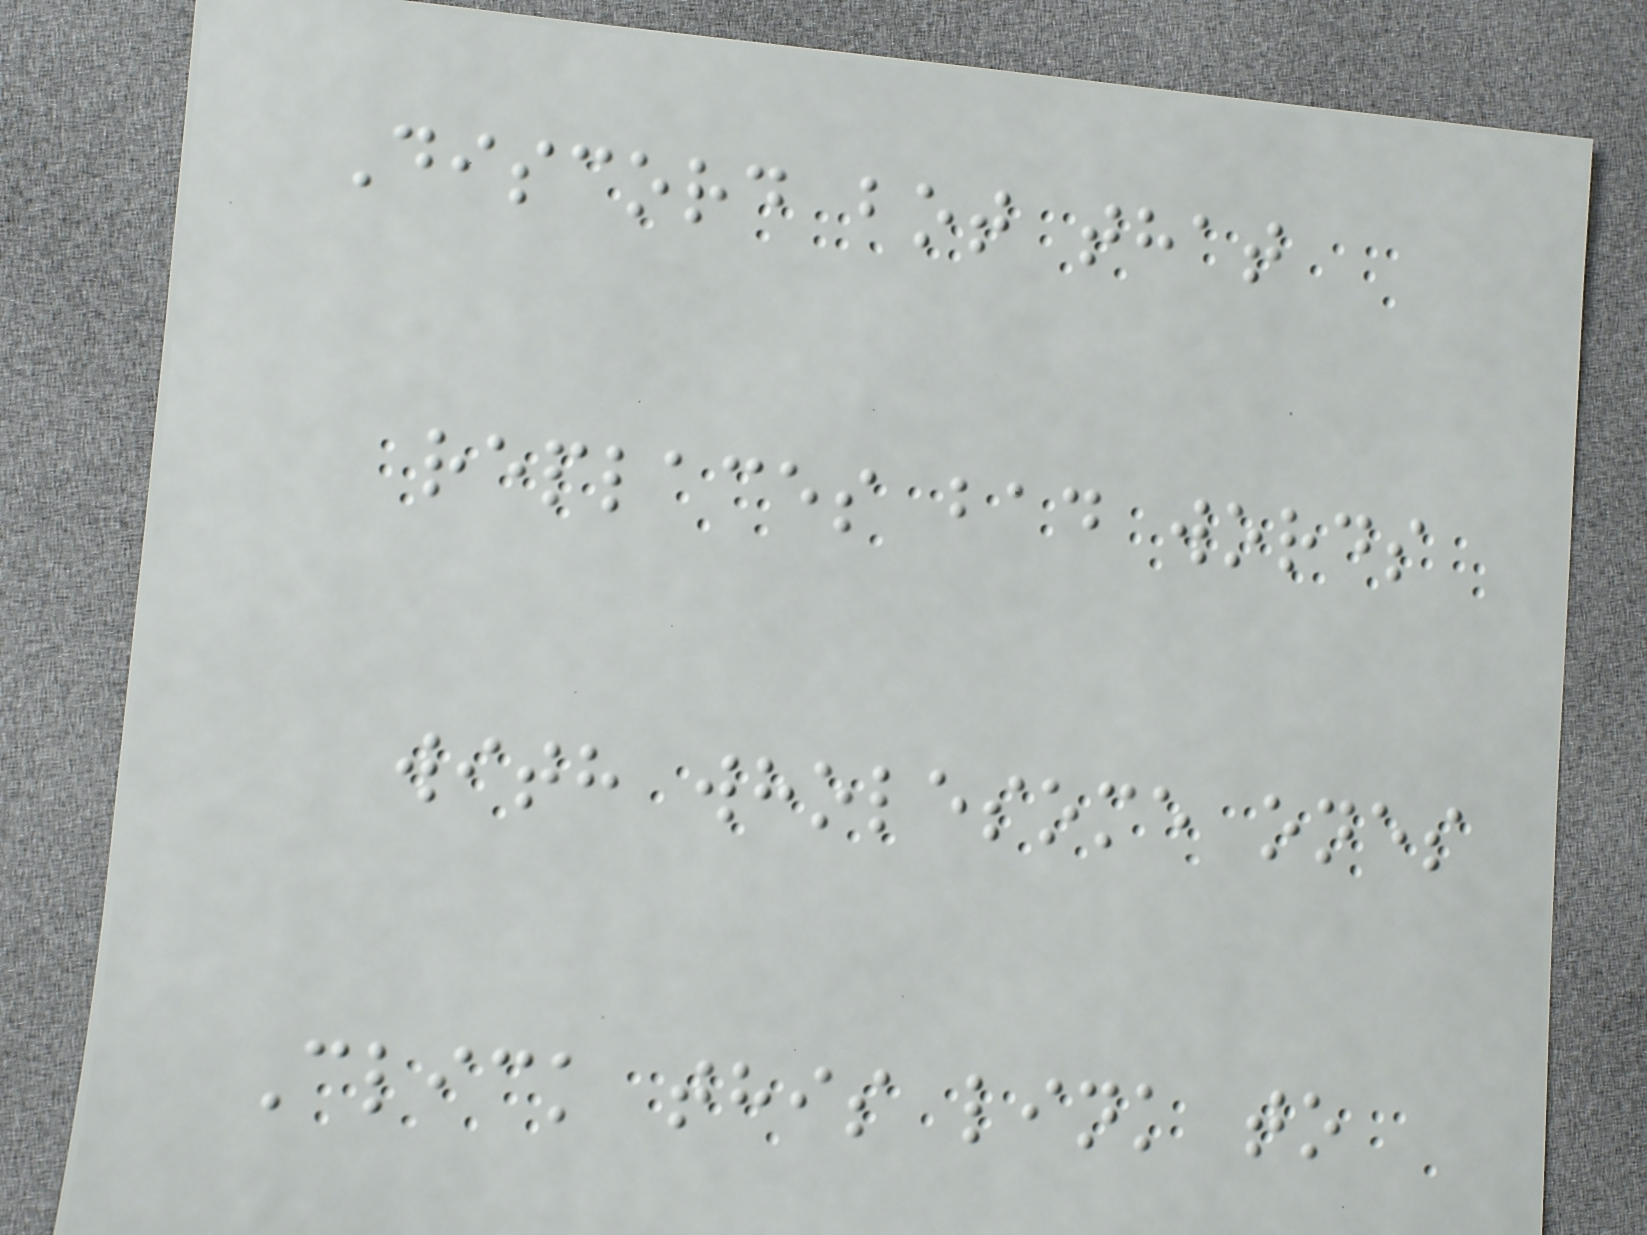Discord bot that
replaces bad words
with wholesome ones
Click this link to
